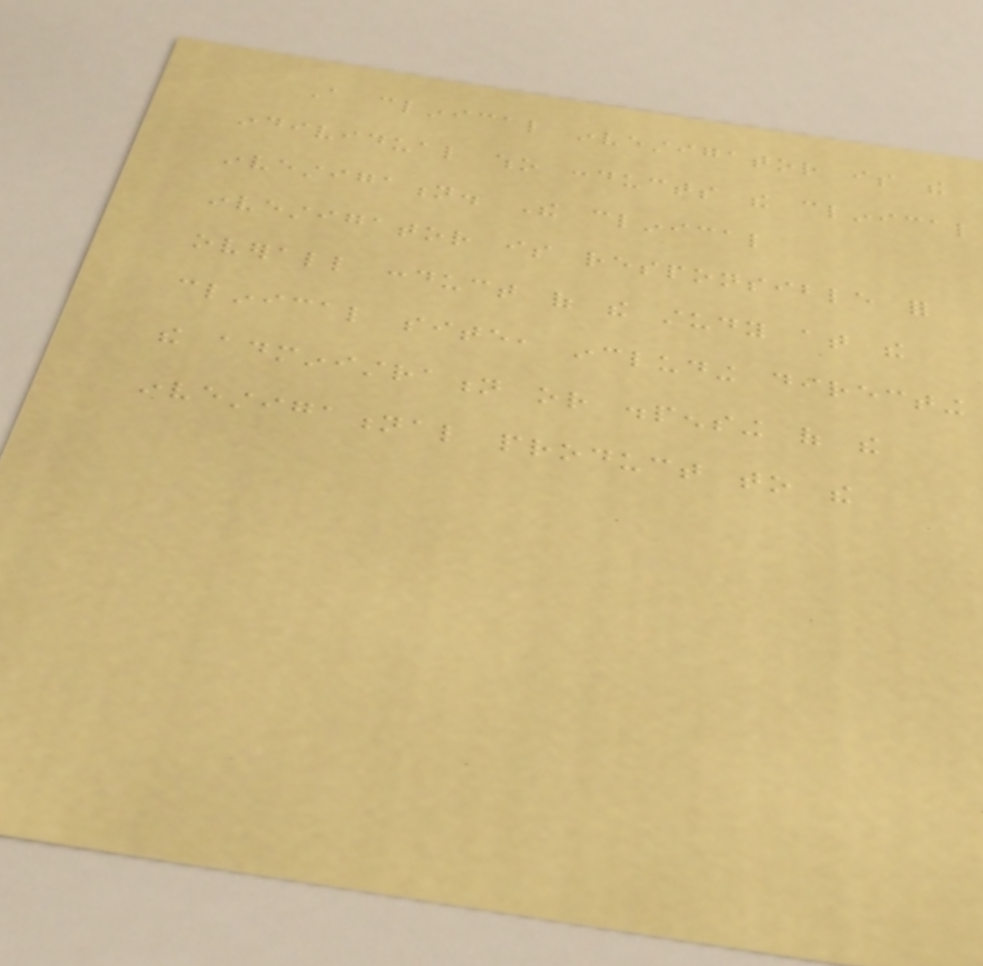A clinical investigator is the
individual who conducts the clinical
investigation. The clinical
investigator is responsible for
overall conduct of the study at the
clinical site, including directing
the administration or dispensing of the
investigational product to the
